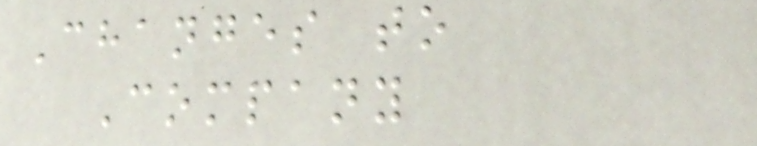Changes to
Company
